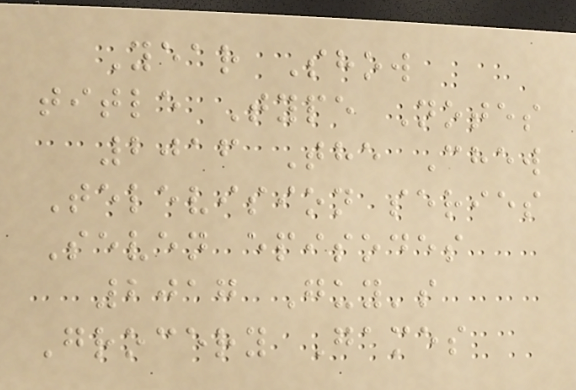Year Show
title Type Notes
2016 The Chew
Television series
Seven episodes
2017 Guy's
Grocery Games
